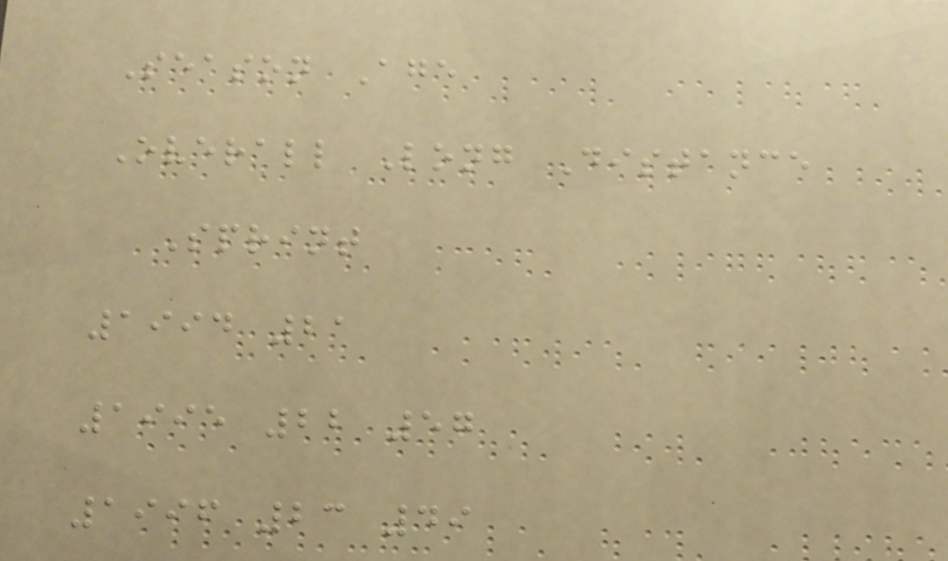Season Age
Overall Long Distance
Sprint
1994 21
1995 22 57
1996 23 49
